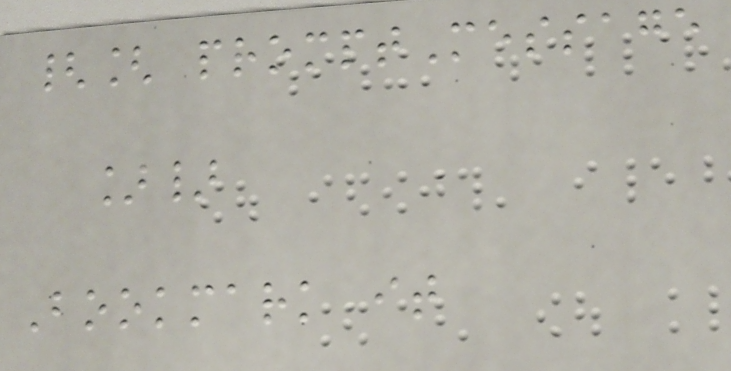{[ promptMessage
]}
Bookmark it
